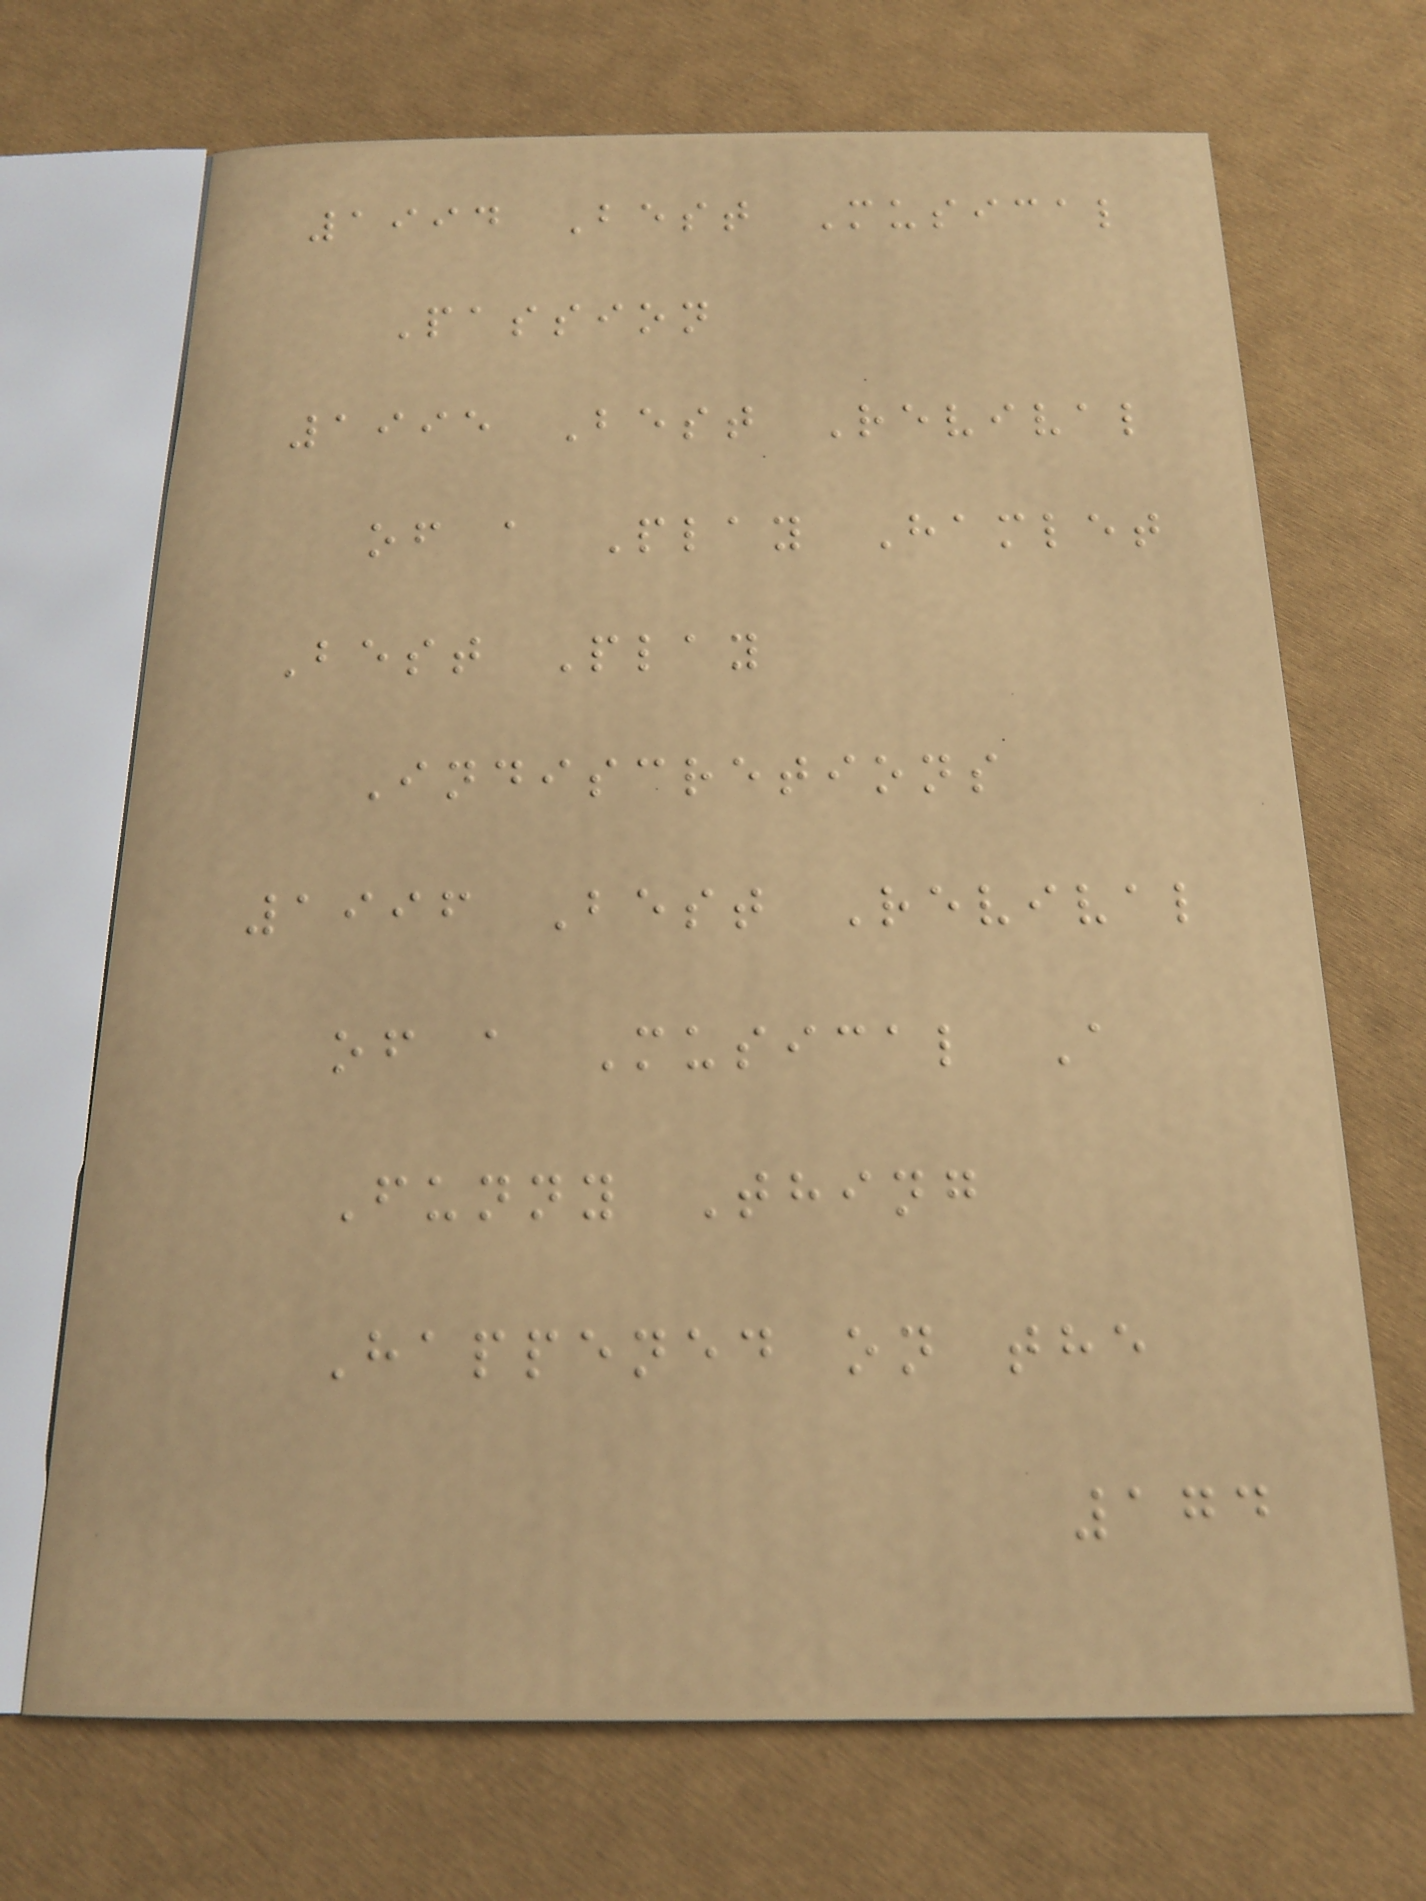1994 Best Musical
Passion
1995 Best Revival
of a Play Hamlet
Best Play
Indiscretions
1996 Best Revival
of a Musical A
Funny Thing
Happened on the
174
